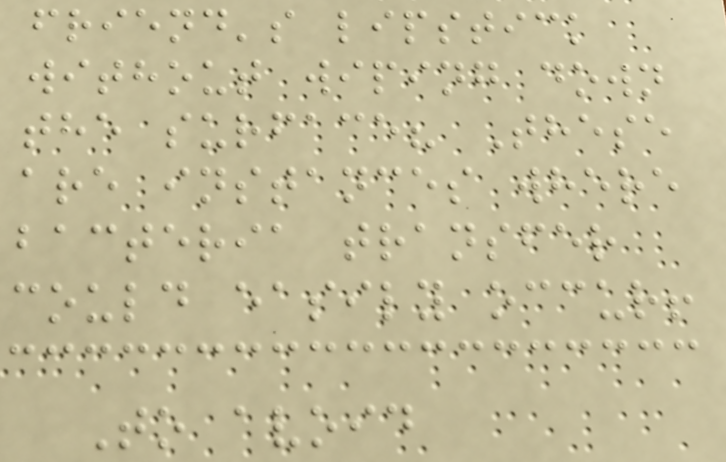friend's lipstick
without wiping down
the surface? These
are instances where
bacteria transfer
could easily occur!
To avoid
